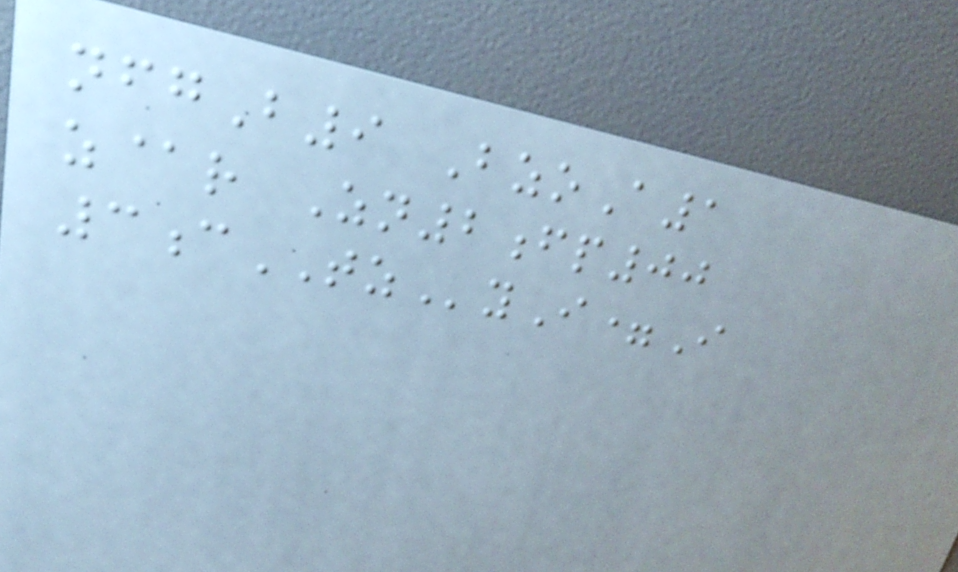nfgB9 BzoA1
z@r Zn2fp00
3cTZyI=I
